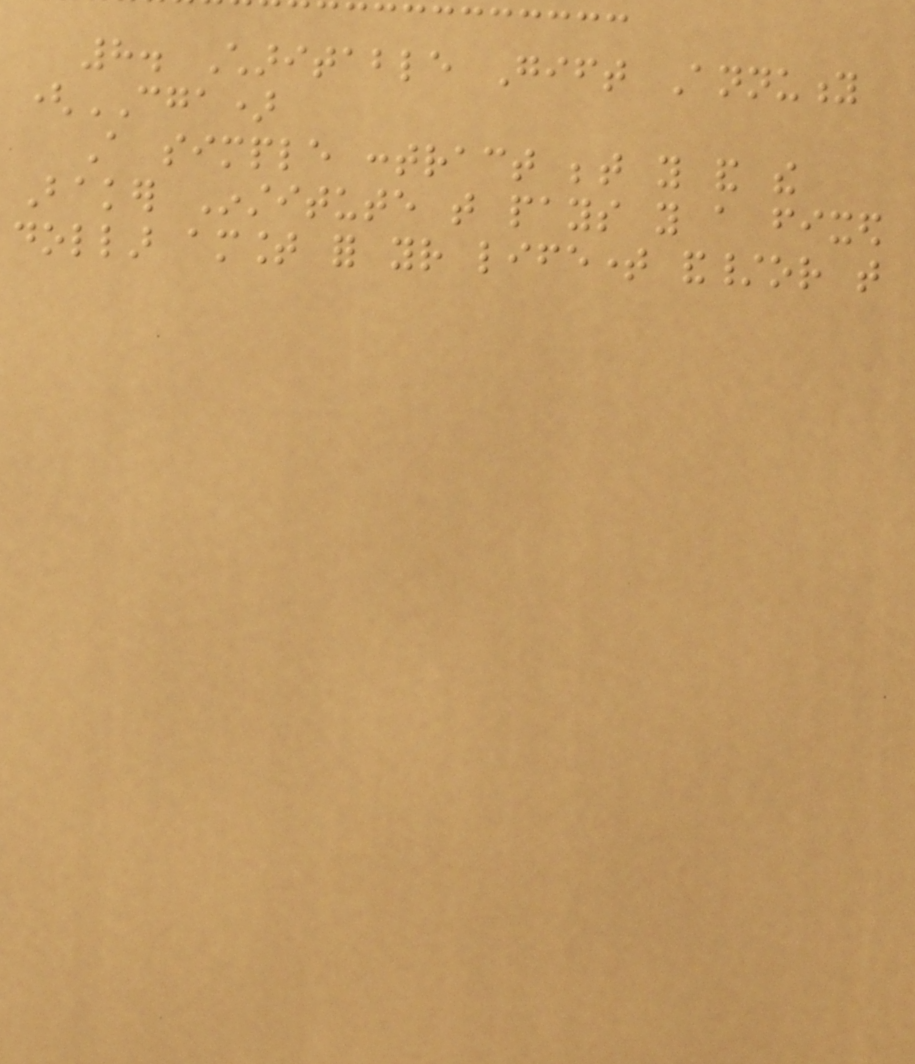8. Charitable Gift Annuity
(CGA)
A simple contract between you and the
Baker Institute that pays you a fixed
dollar amount for your lifetime and/or that
